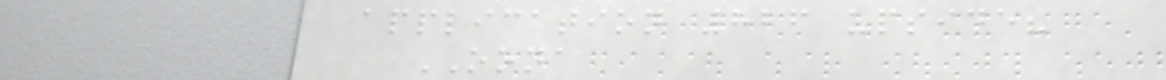application 826 upside?
OONA
